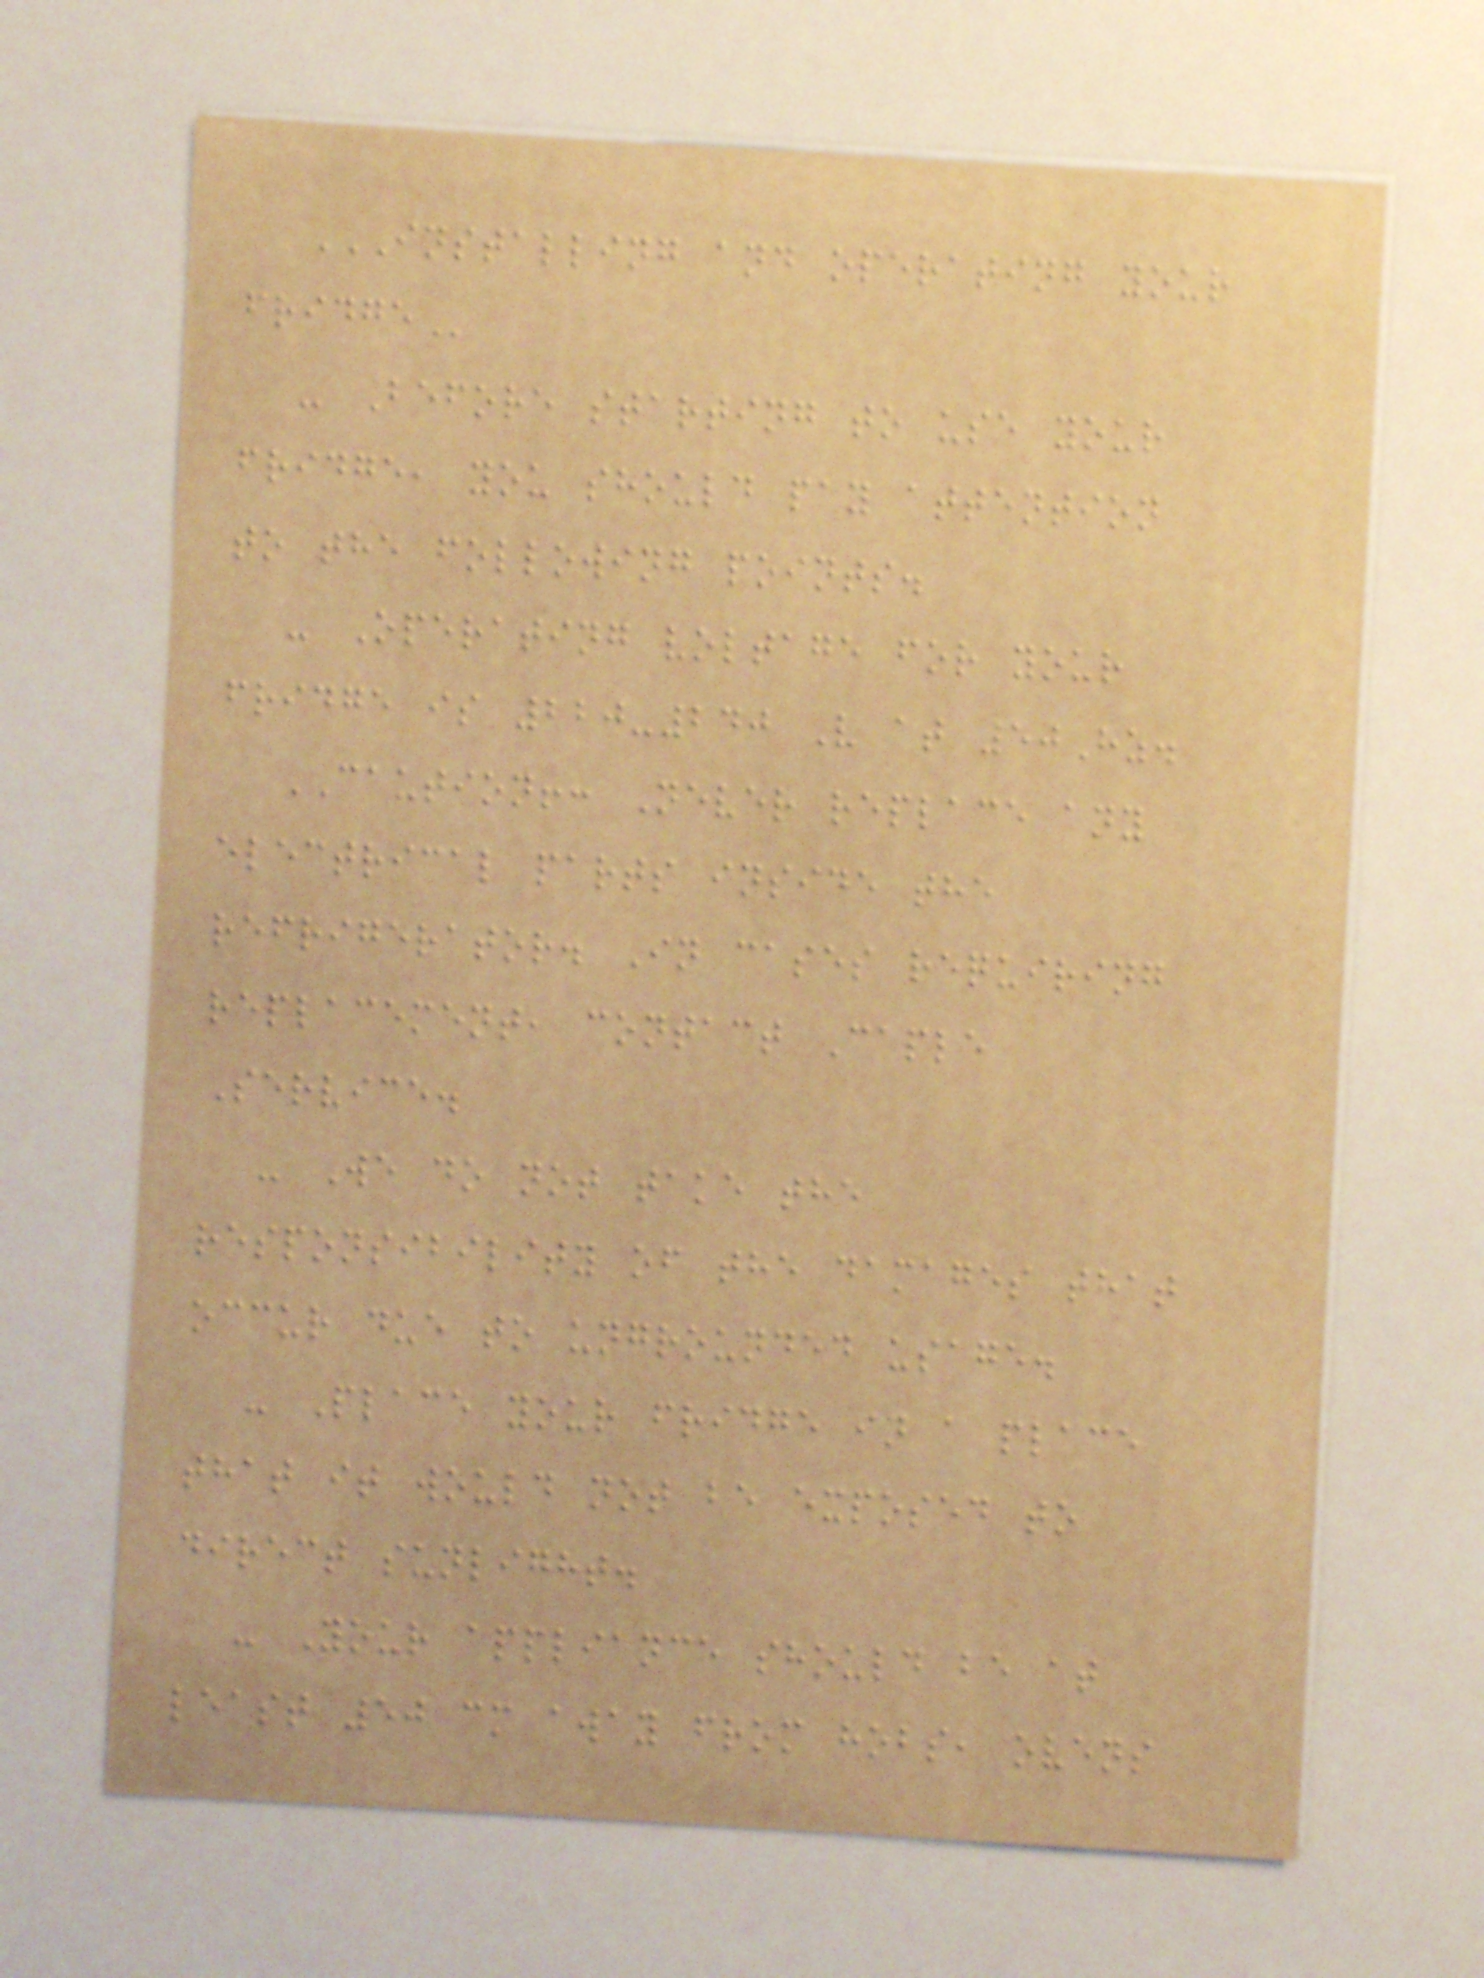INSTALLING AND OPERATING YOUR
FRIDGE
- Before starting to use your
fridge, you should pay attention
to the following points.
- Operating voltage for your
fridge is 220-240 V at 50Hz.
CAUTION!: Never replace any
electrical parts inside the
refrigerator. In cases requiring
replacement, contact Caple
Service.
- We do not take the
responsibility of the damages that
occur due to ungrounded usage.
- Place your fridge in a place
that it would not be exposed to
direct sunlight.
- Your appliance should be at
least 50 cm away from hobs, ovens
